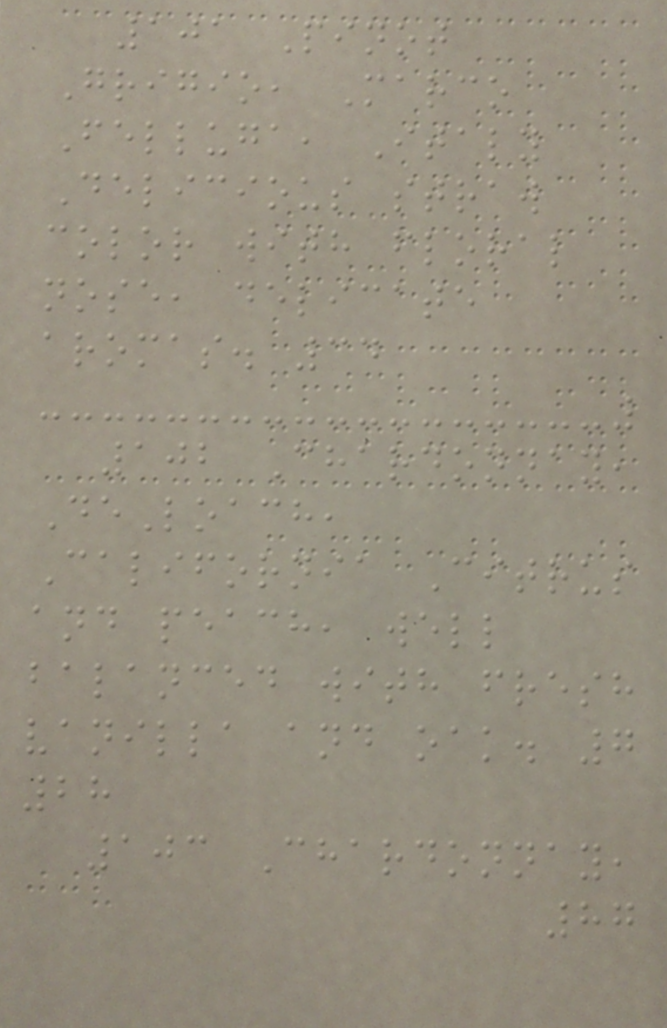101 Pinot
Grigio, Marco
Felluga, Italy
Delicious straw
color with floral
nose, delicate
aromas. 34
102 Chardonnay,
DeLoach,
California Citrus
and peach, well
balanced with fresh
vanilla and oak. 7
28
103 Chardonnay,
87
